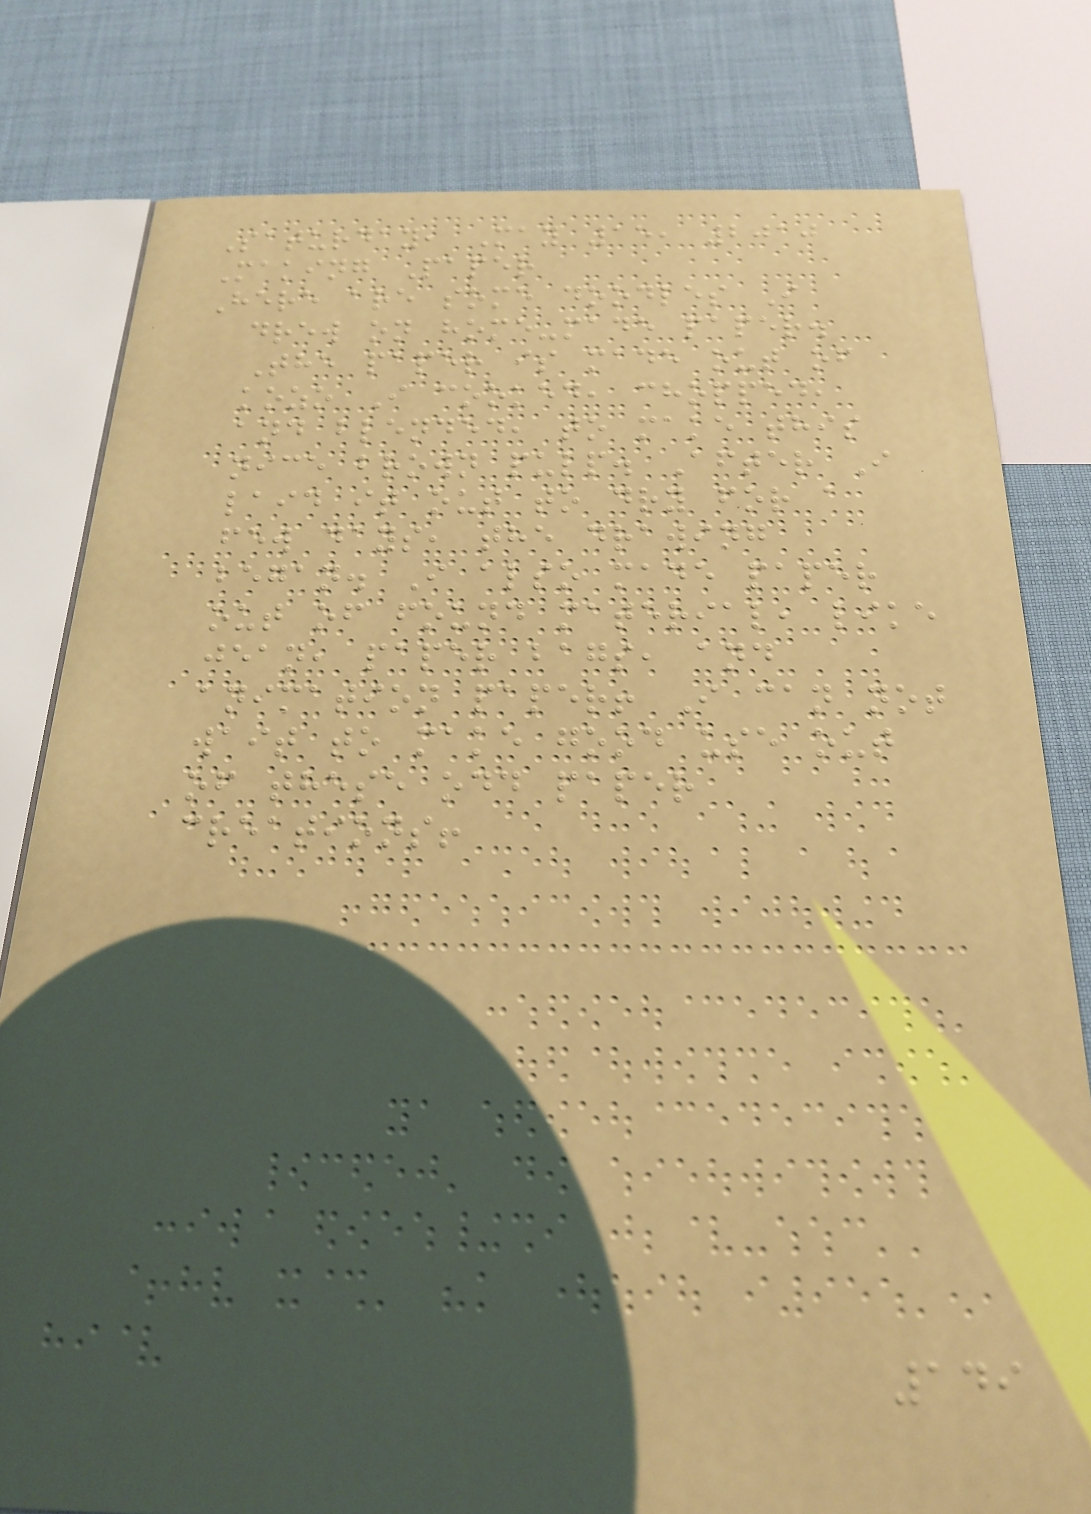Saturday, May 15, 2010
Making Paper
Here are some doodles I
drew on home-made paper.
The paper is made out of
kozo I cooked, chopped,
and blended, to make this
nice brown pulp. After I
laid it out to dry for a
few days, the drawing
began. I also made paper
out of found material, like
jean, paper bags, and
animation paper! I can not
wait to make good use out
of these odd paper
creations!
149
